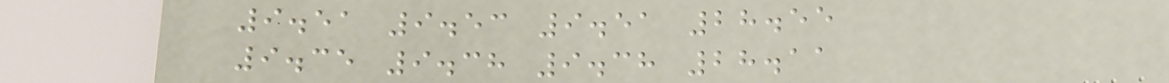9.51 9.53 9.51 28.55
9.35 9.38 9.38 28.11
